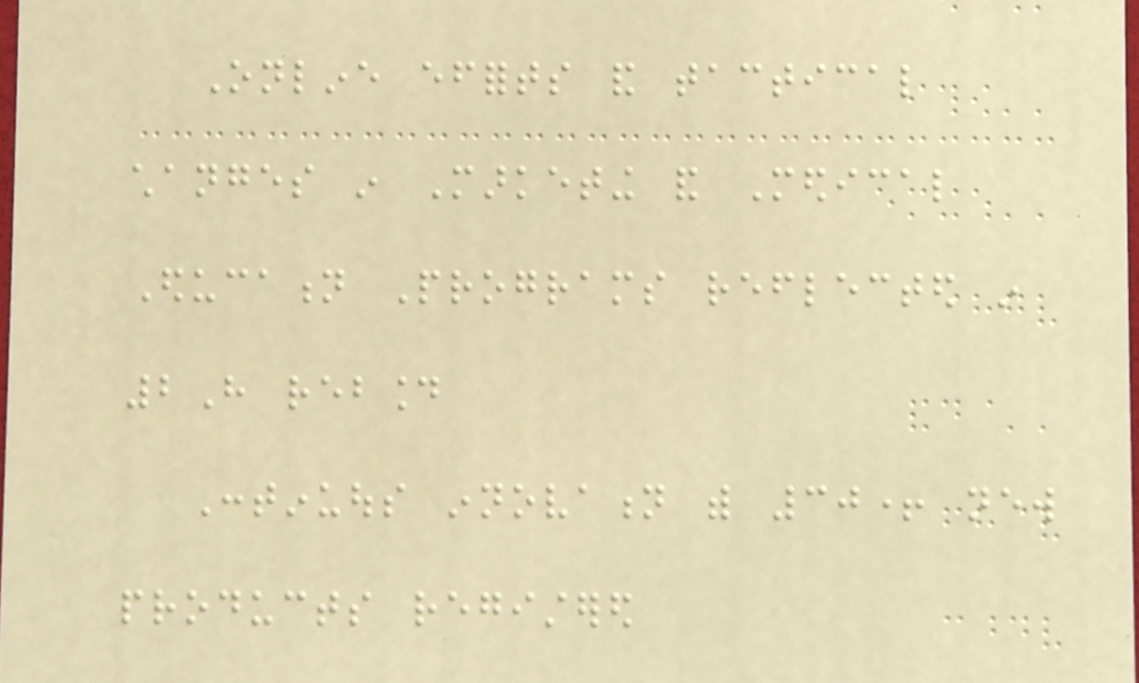Online efforts and tactical
changes in Marketing and Medical
Education Programs reflected in
2H rebound
Continuous innovation with 30+ new
products registered
